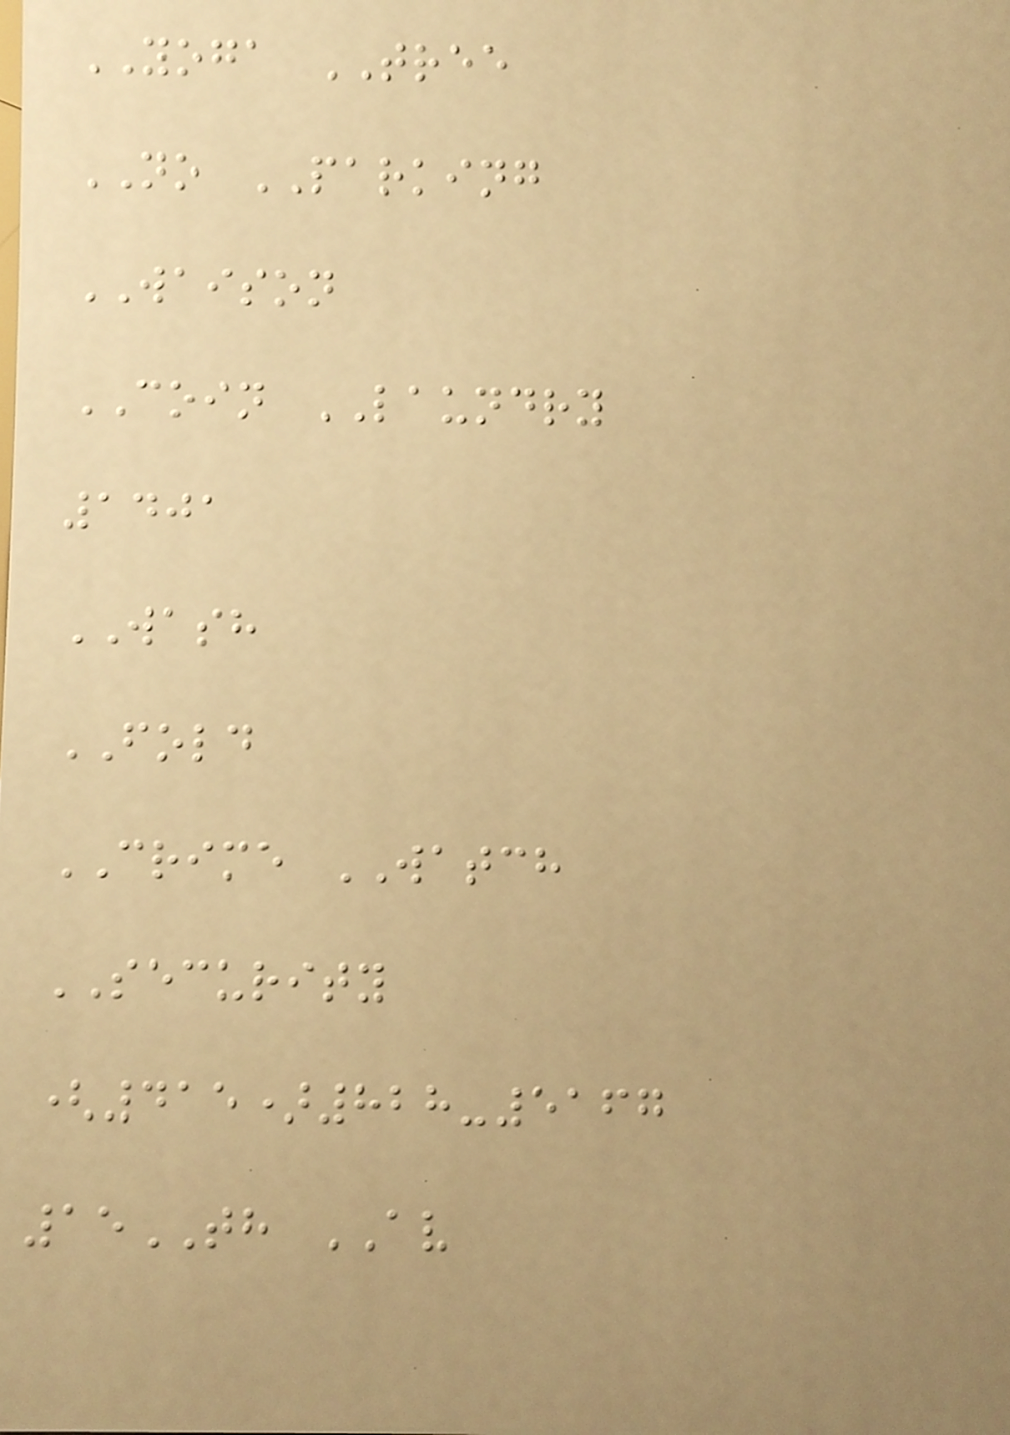YOGA TREE
NO PARKING
WAISON
COIN LAUNDRY
1401
WASH
FOLD
CRIME WATCH
SECURITY
(415)828-5167
15TH AV
